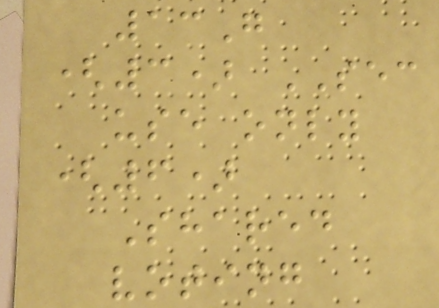13G
(3) SEC
use only
(6)
Shared
voting
